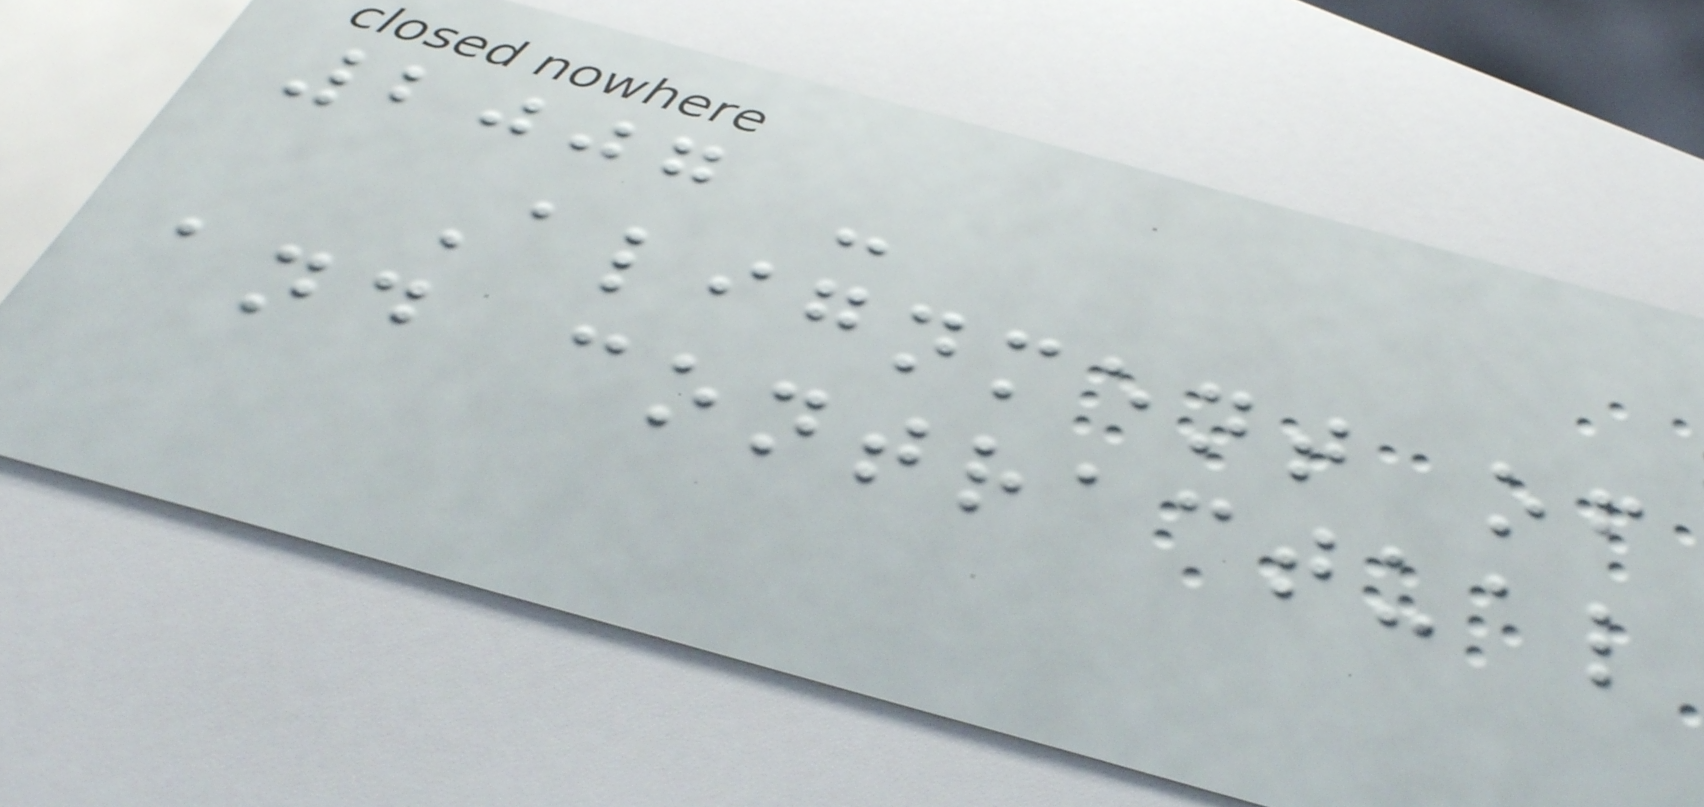2007 -
Alignment of
and contractual
